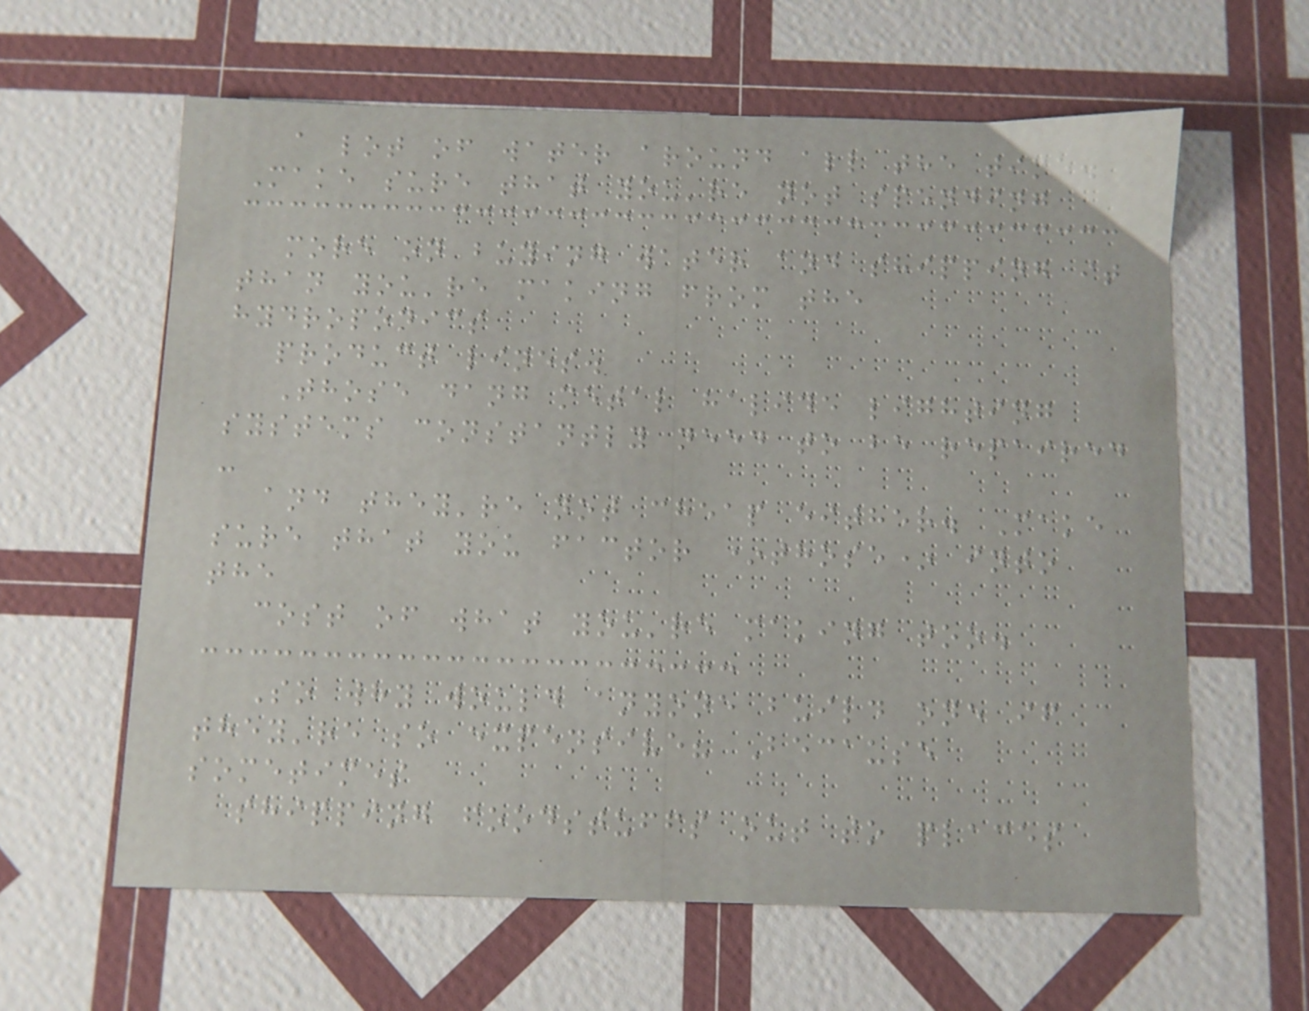a lot of water around all the time.
Make sure that you're not spending
more on buying water and shipping it
than you're making from the
hydroponics
product lines.
Those dang metal halide lighting
systems constantly need to be repaired
-
and they're not cheap either. Make
sure that you factor *those* into
the
cost of what you're making too.
So why would anyone build one if
they're so expensive? Because
sometimes
shipping foodstuffs out to places
